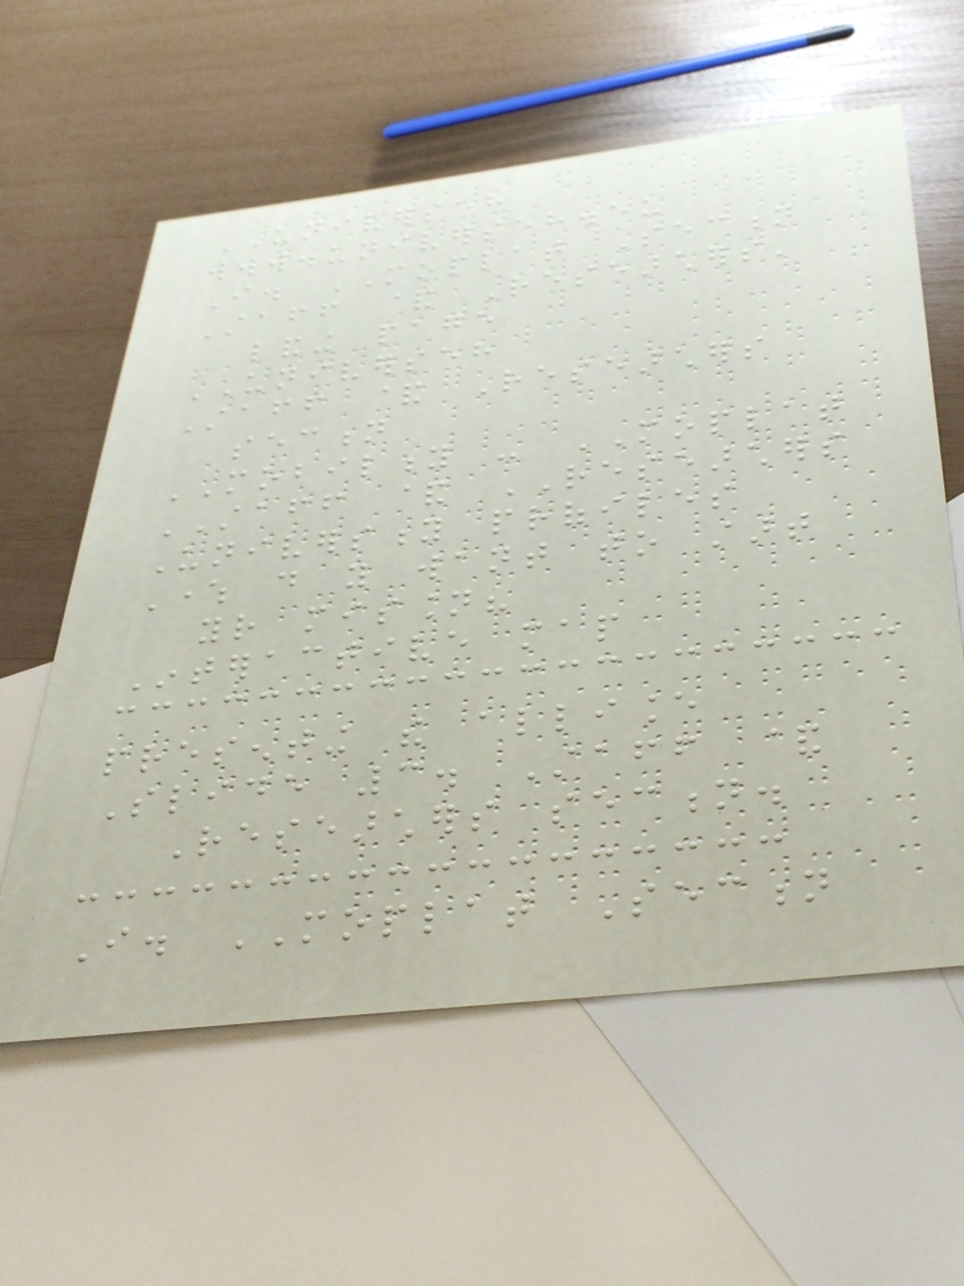UNIVERSEH
www.universeh.eu
I. MOPLAT Section
Staff & Researchers'
landing page
UNIVERSEH
Staff & Researchers
section
MOBILITY - MOPLAT
STAFF & RESEARCHERS
University profiles
Where do you want to start
your mission?
Interactive map
presenting the alliance
Slide 3. Staff &
Researchers section.
I. MOPLAT Section
